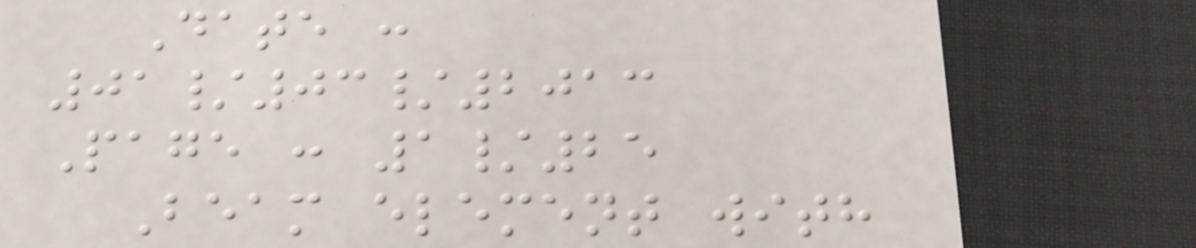Date :
01/03/2013
Page : 1/25
Beam element with
